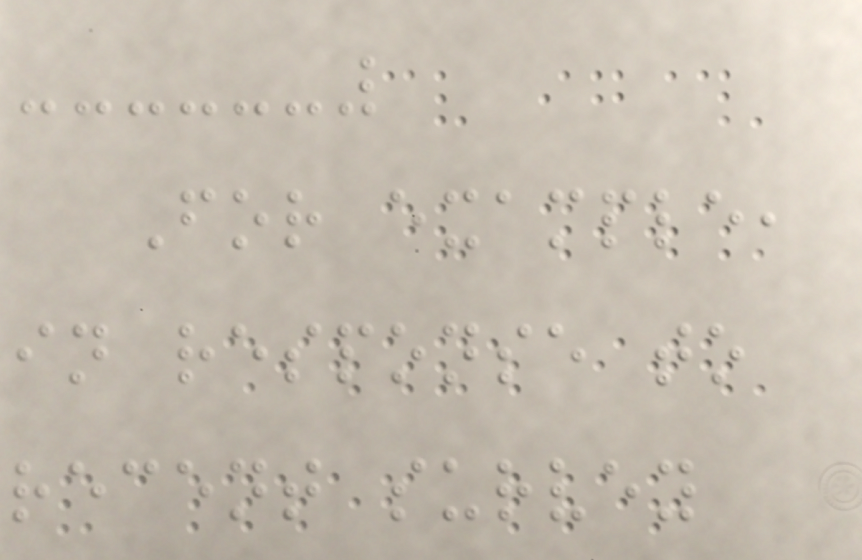For example,
in response to
recent survey
